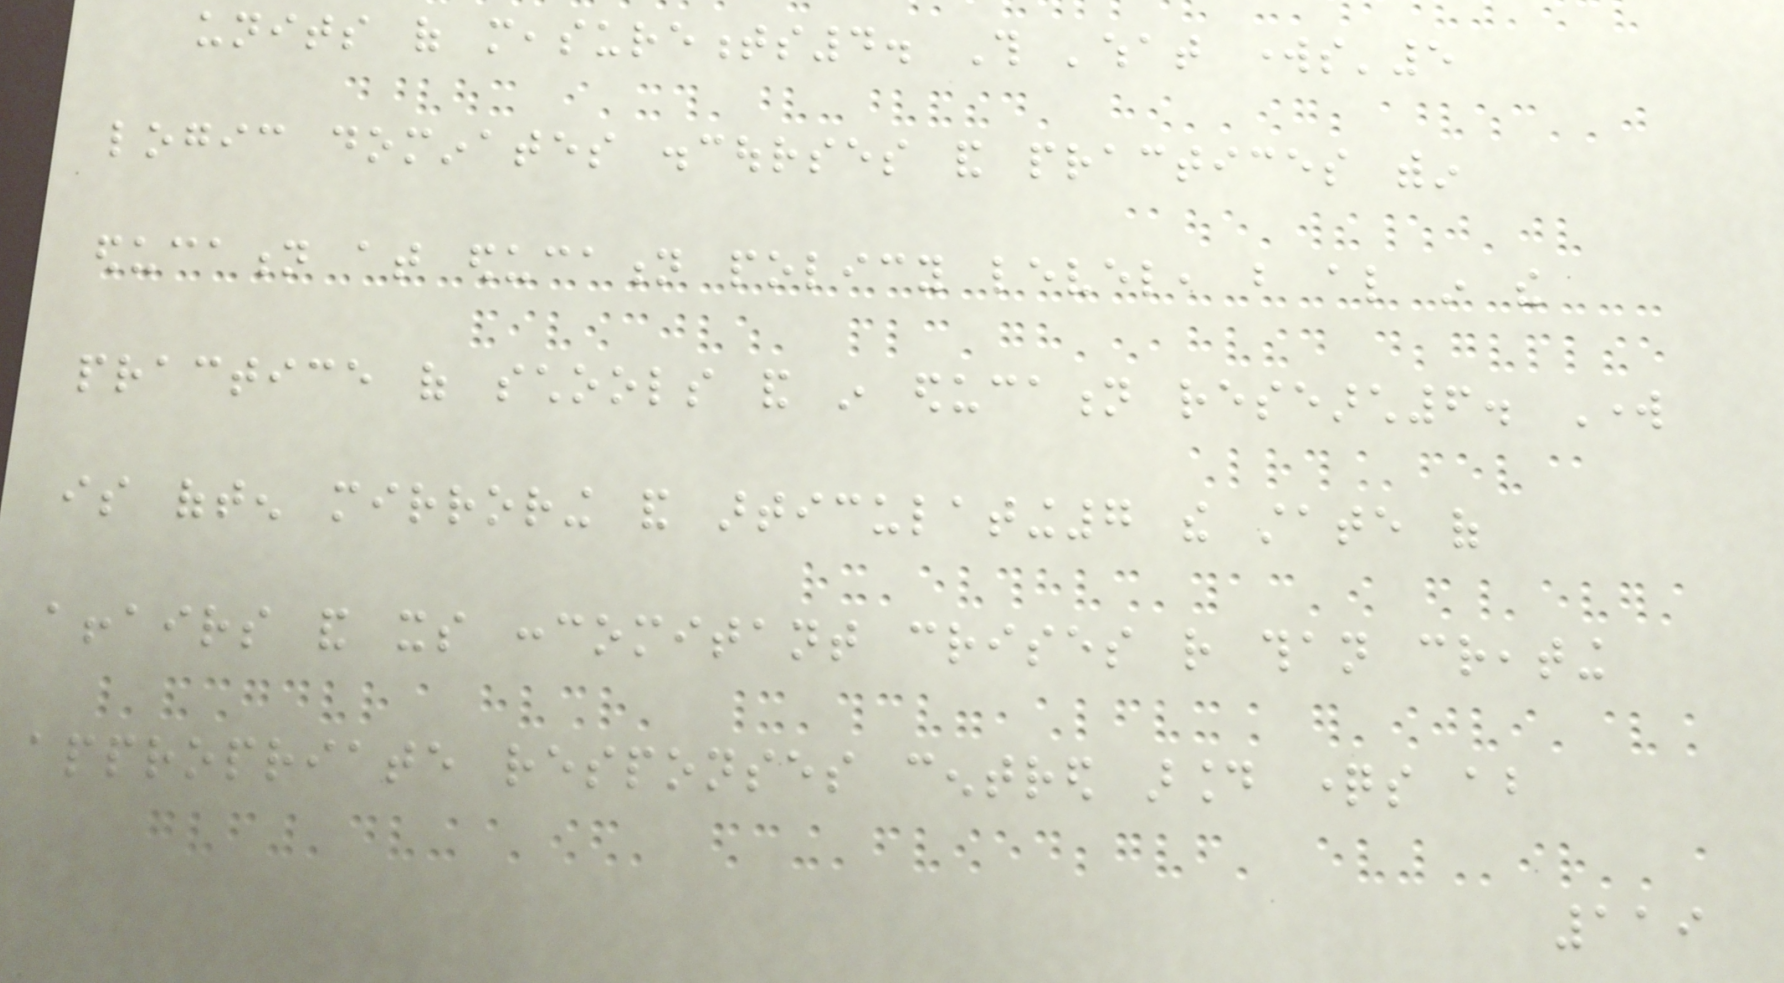units of measurements4. This 'what works'5
logic dominates discourses and practices within
education at education policy level, but also in the
practice of schools and in education research6. Work
is often mirroring and articulating7 the state of
affairs and its concomitant crises rather than creating
appropriate responses centred around questions about
119
